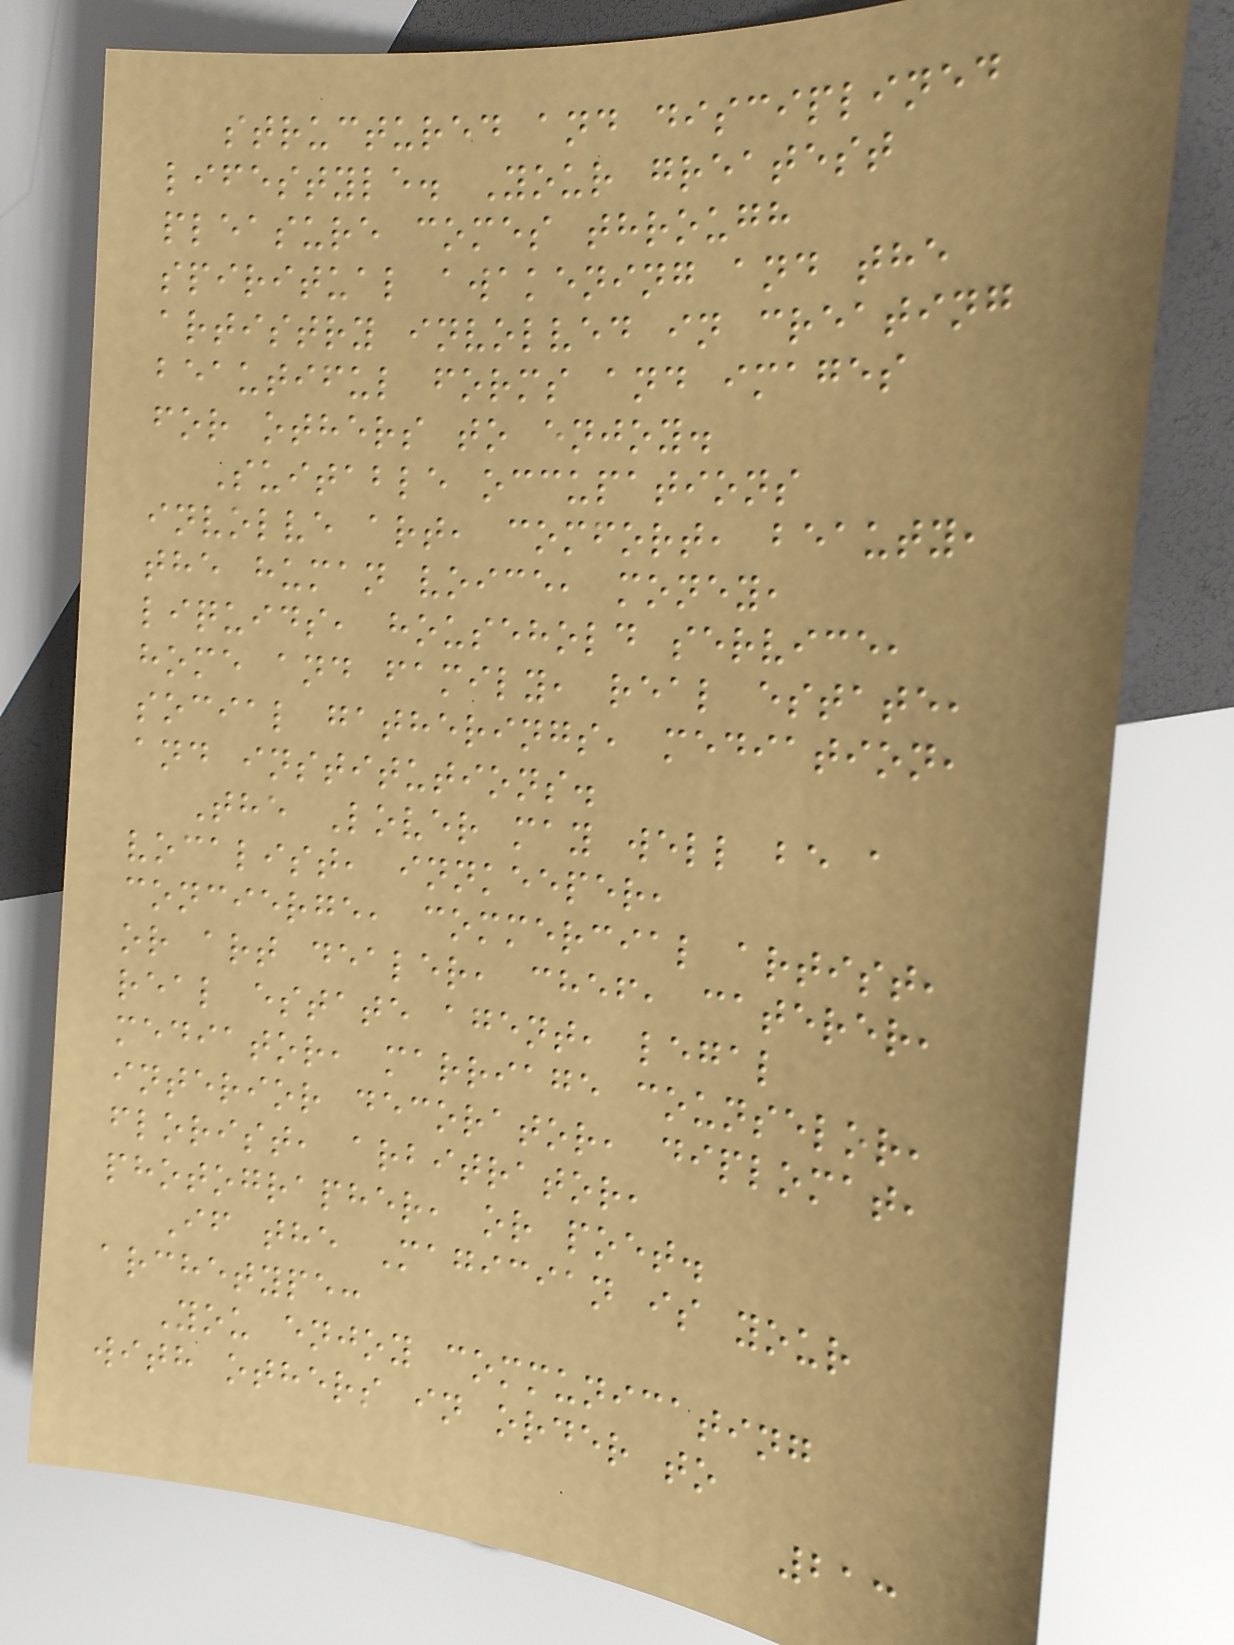structured and disciplined
lifestyle. Your greatest
pleasure comes through
spiritual awakening and the
artistry involved in creating
beautiful forms and images
for others to enjoy.
Suitable occupations
involve art, comfort, beauty,
the human voice, money,
liquids, household service,
home and family, real estate,
social gatherings, mediation,
and institutions.
The Lover may well be a
vocalist, innkeeper,
concierge, commercial artist,
or art dealer, chef, caterer,
real estate agent, legal
mediator, marriage counselor,
interior decorator, diplomat,
florist, arbitrator,
photographer, or poet.
If the Magician is your
archetype:
You enjoy communicating
with others in order to
213
